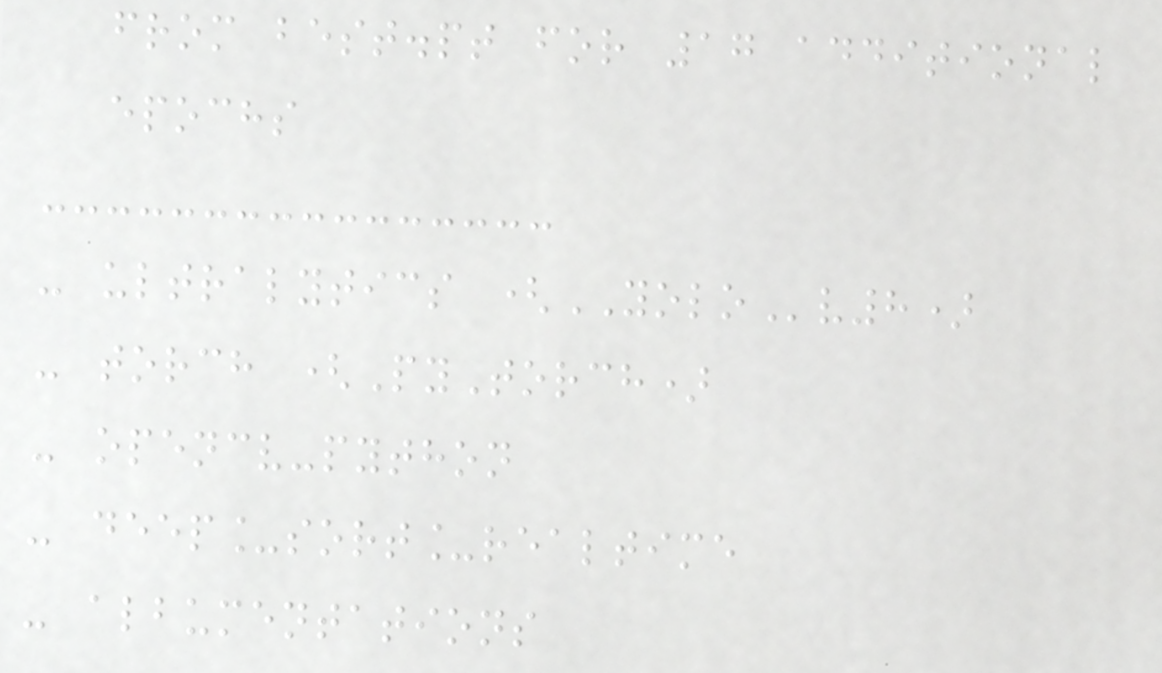from best.pt for 17 additional
epochs
- ultralytics (YOLOv8)
- torch (PyTorch)
- opencv-python
- deep_sort_realtime
- albumentations
